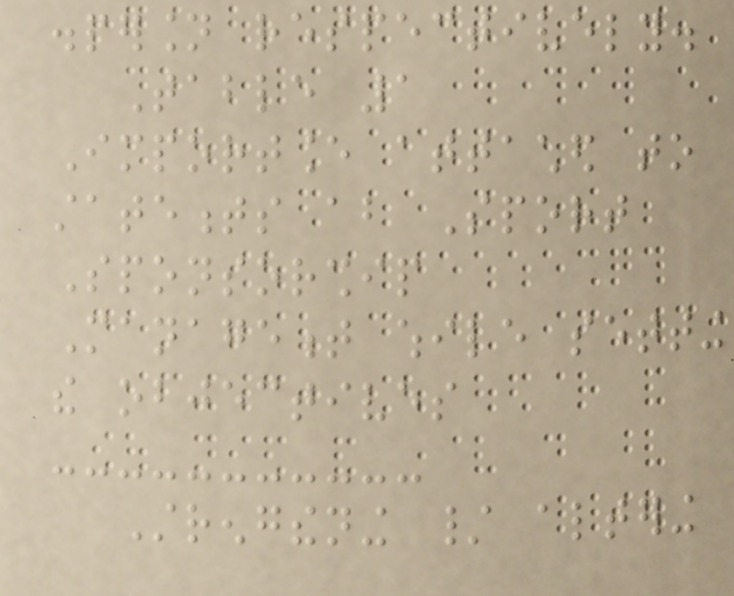dispersion respectively.
Table 1
Importance attached to
statements about Sport
Sponsorship
Management while setting
the objectives
Strengthening / altering
